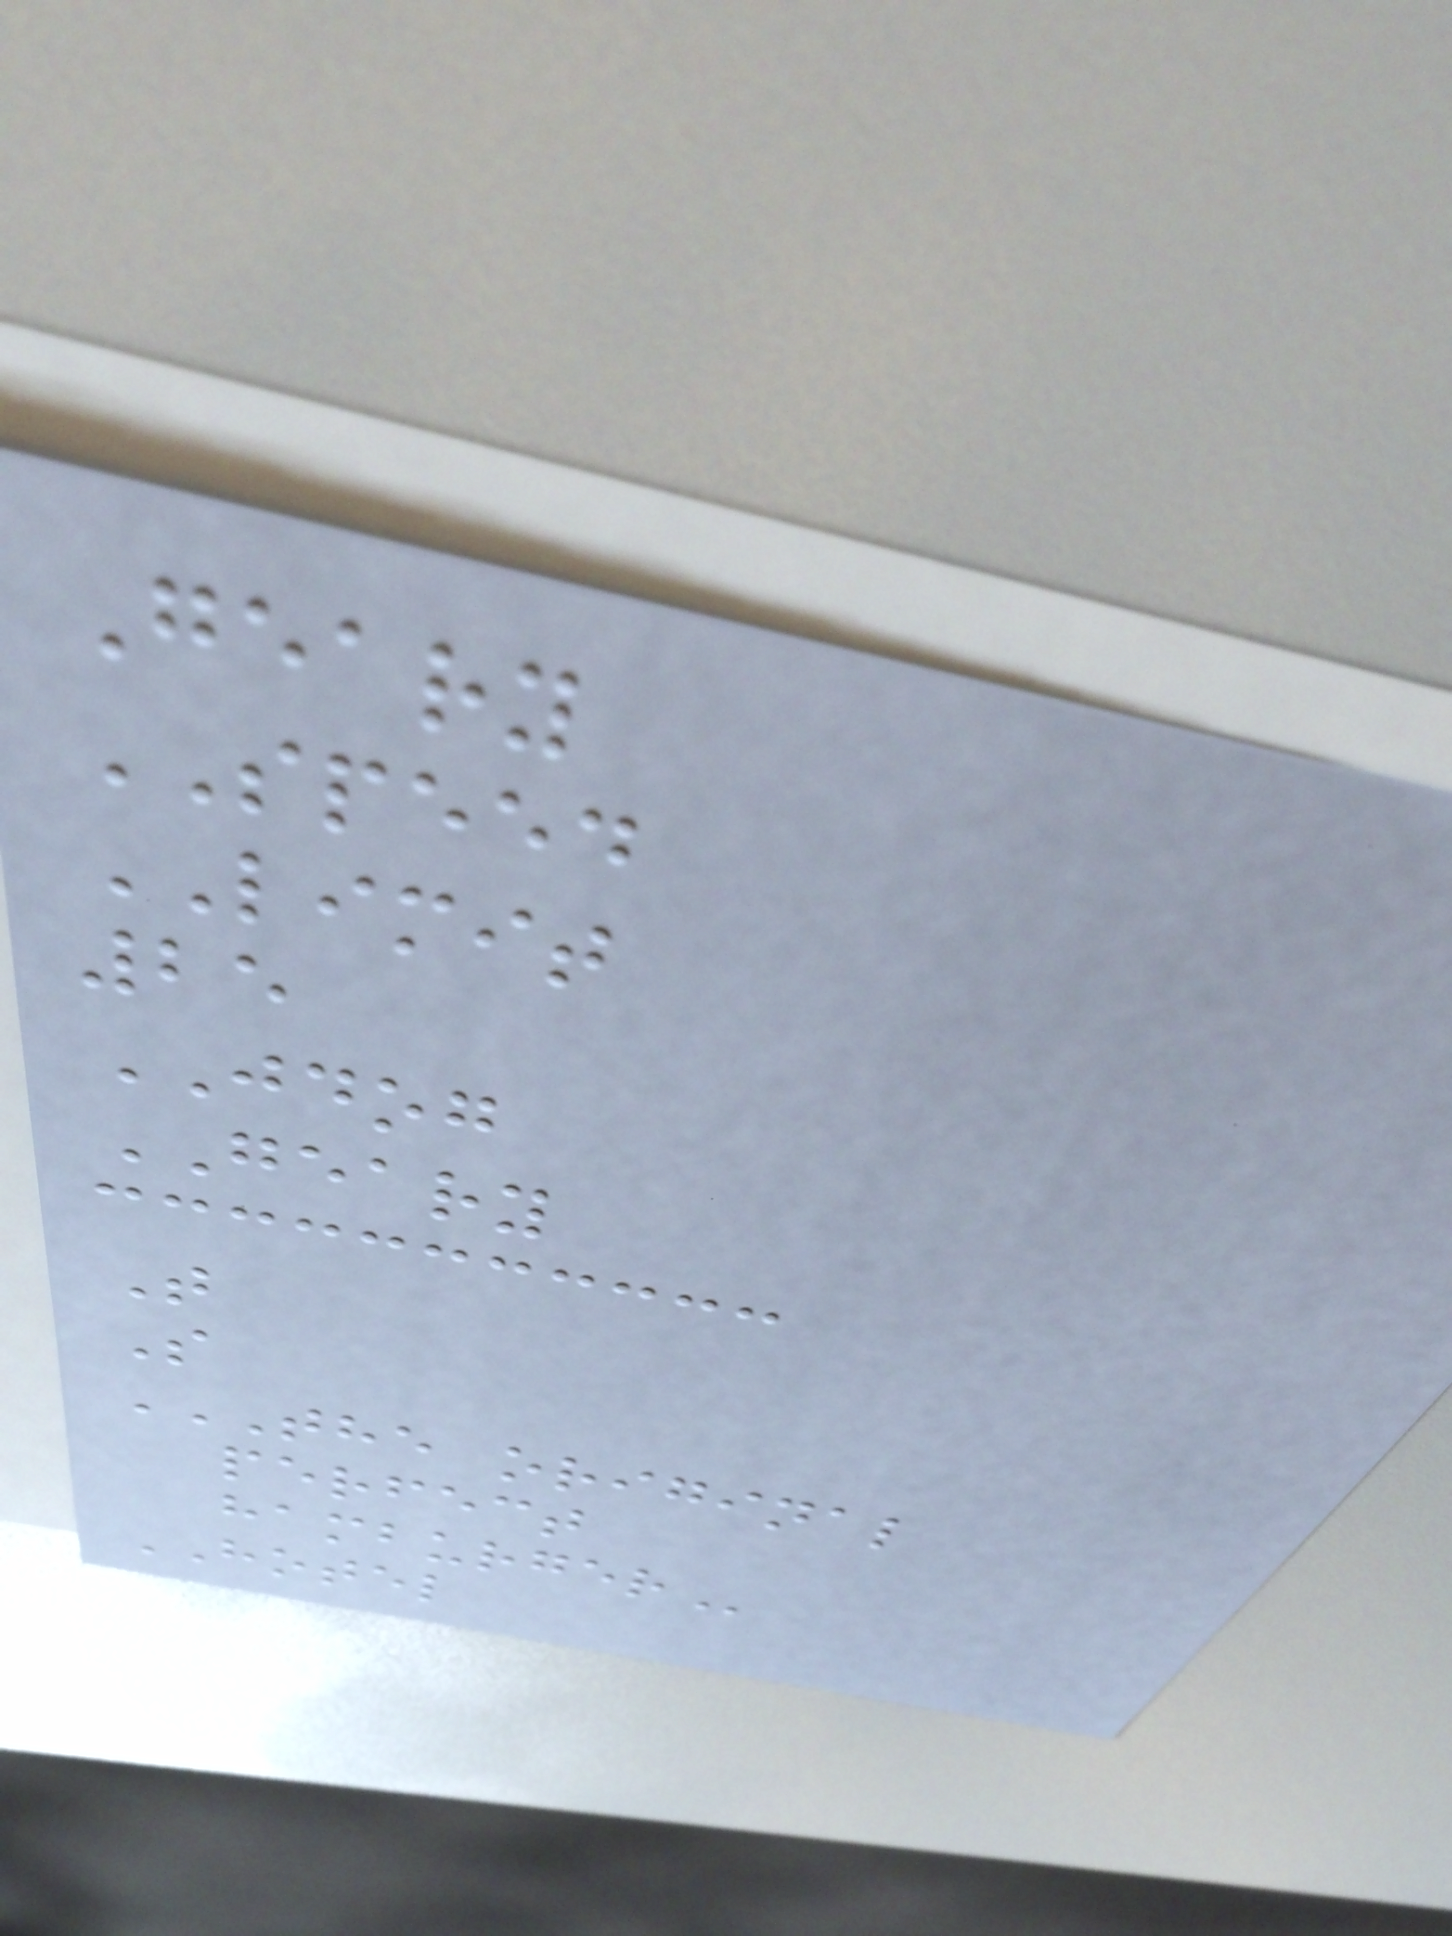Geary
SPEED
LIMIT
25
JDOG
GEARY
T
S
THE ORIGINAL
PERFECT
HAMBURGER
HOTEL
